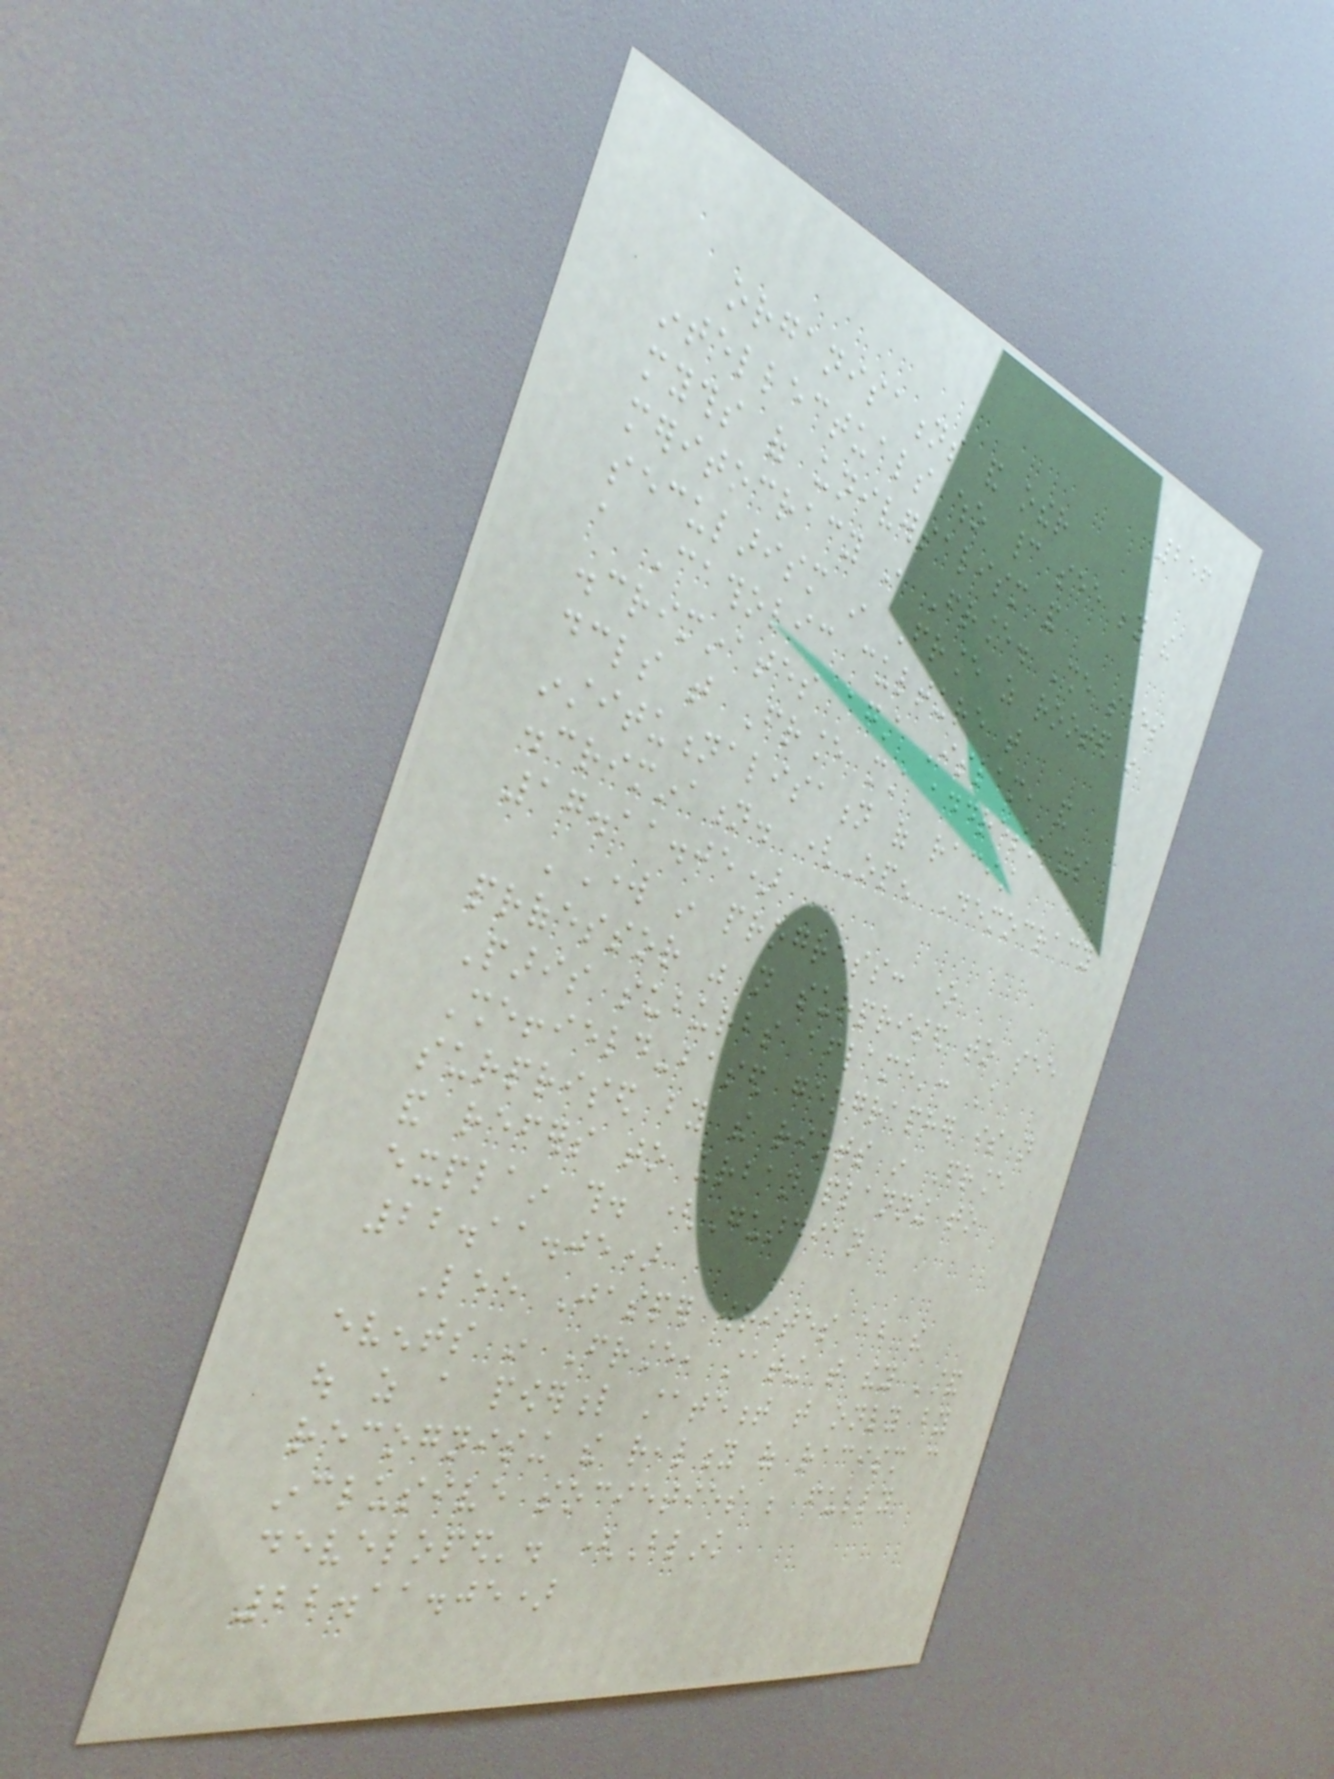256
organisations and other
intellectuals who cannot see beyond the
myths of universalism and
meritocracy in France. She sees
secularism in France as rooted in
a Catholic culture that
discriminates against Islam, and
declares that France must address its
institutionalisation of racist
discrimination. (Open Democracy
17.11.05)
'Work in progress: one
professor was not surprised to see
Paris suburbs aflame': A
Sheffield-based geographer is not
surprised by the riots in France
and refers to urban planning to
explain this. (Guardian
22.11.05)
Lee Jasper writes about the
events in France, stating that they 'stand
out as a powerful statement that only by
recognising the reality of racism can
inclusive societies be fully
developed'. (Blink
22.11.05)
